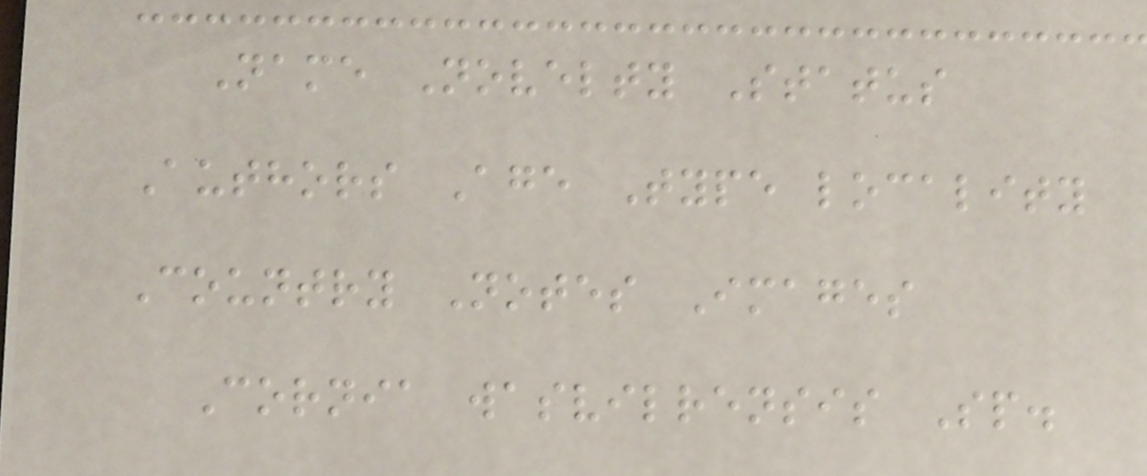Name Novelty Status
Authors Age Type locality
Country Notes Images
Cornia wasvilrensis Sp.
